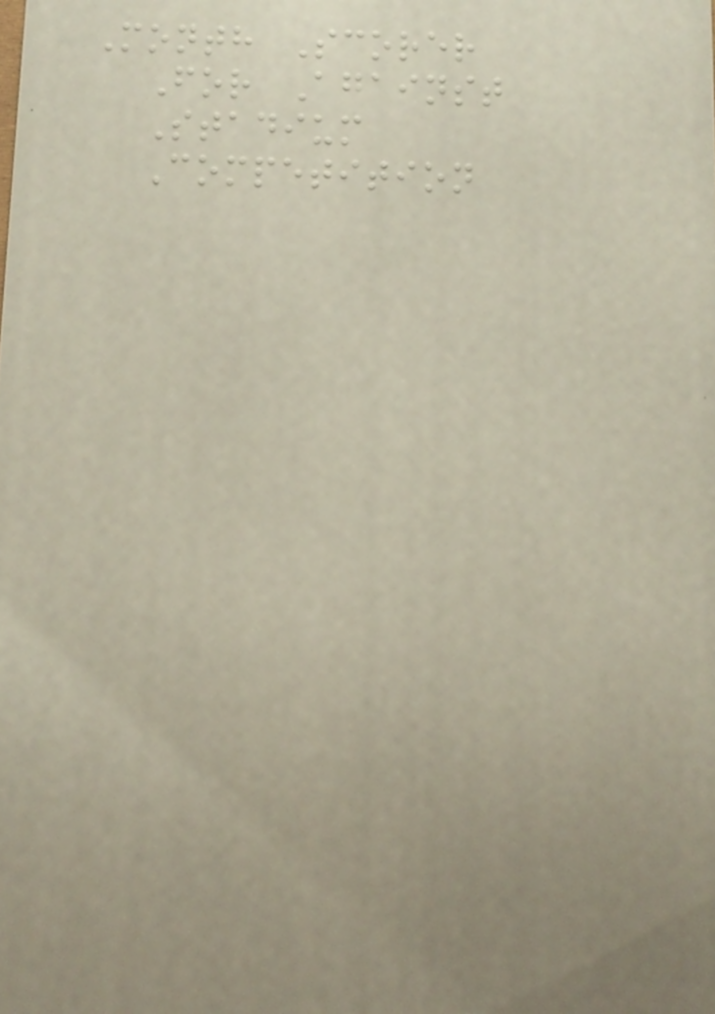Month Scorer
For Against
Stadium
Competition
